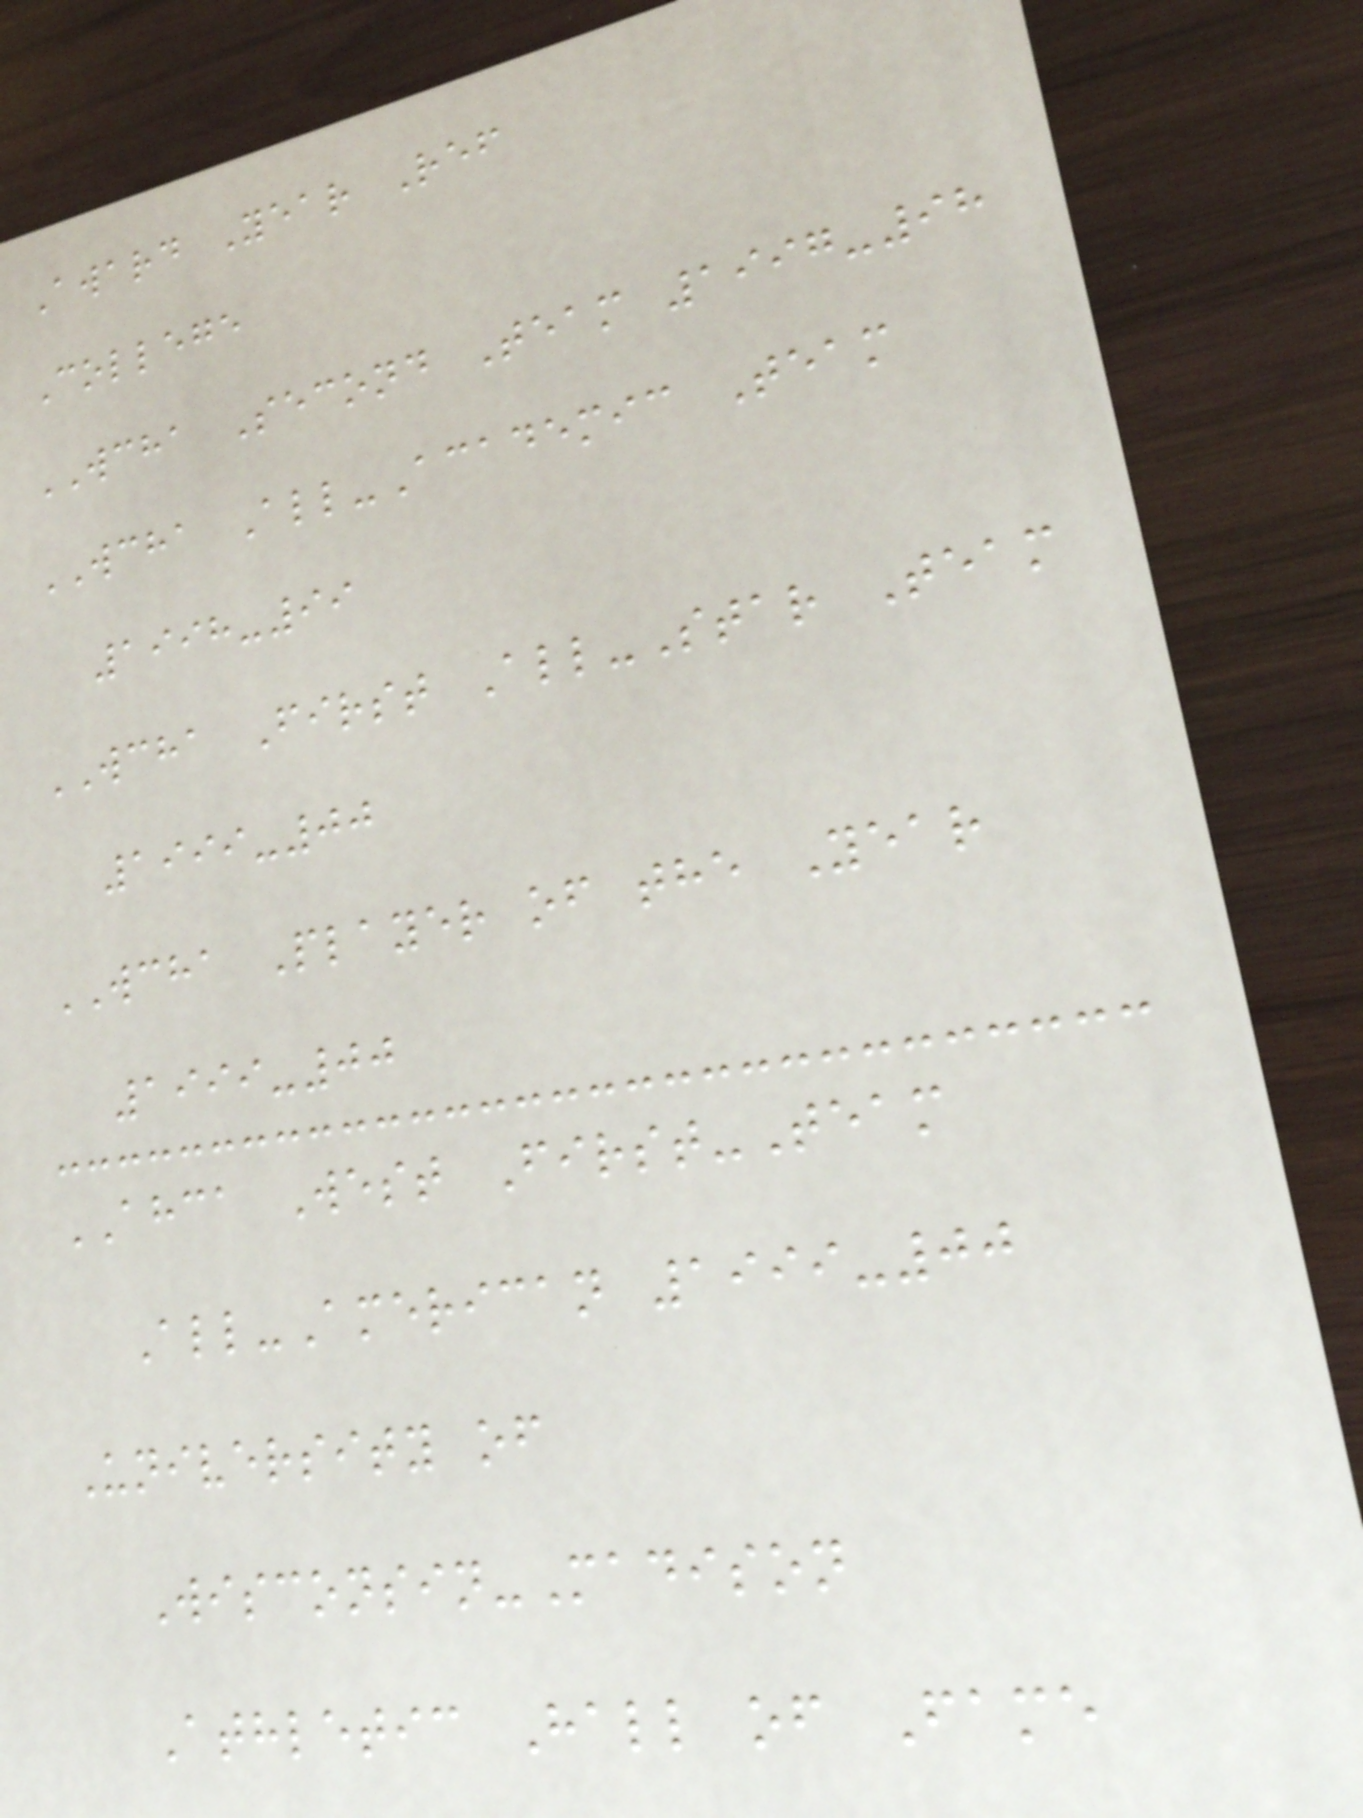Award Year Ref
College
WCHA Second Team 1997-98
WCHA All-Academic Team
1998-99
WCHA First All-Star Team
1999-00
WCHA Player of the Year
1999-00
AHCA West First-Team
All-American 1999-00
University of
Wisconsin-Madison
Athletic Hall of Fame
